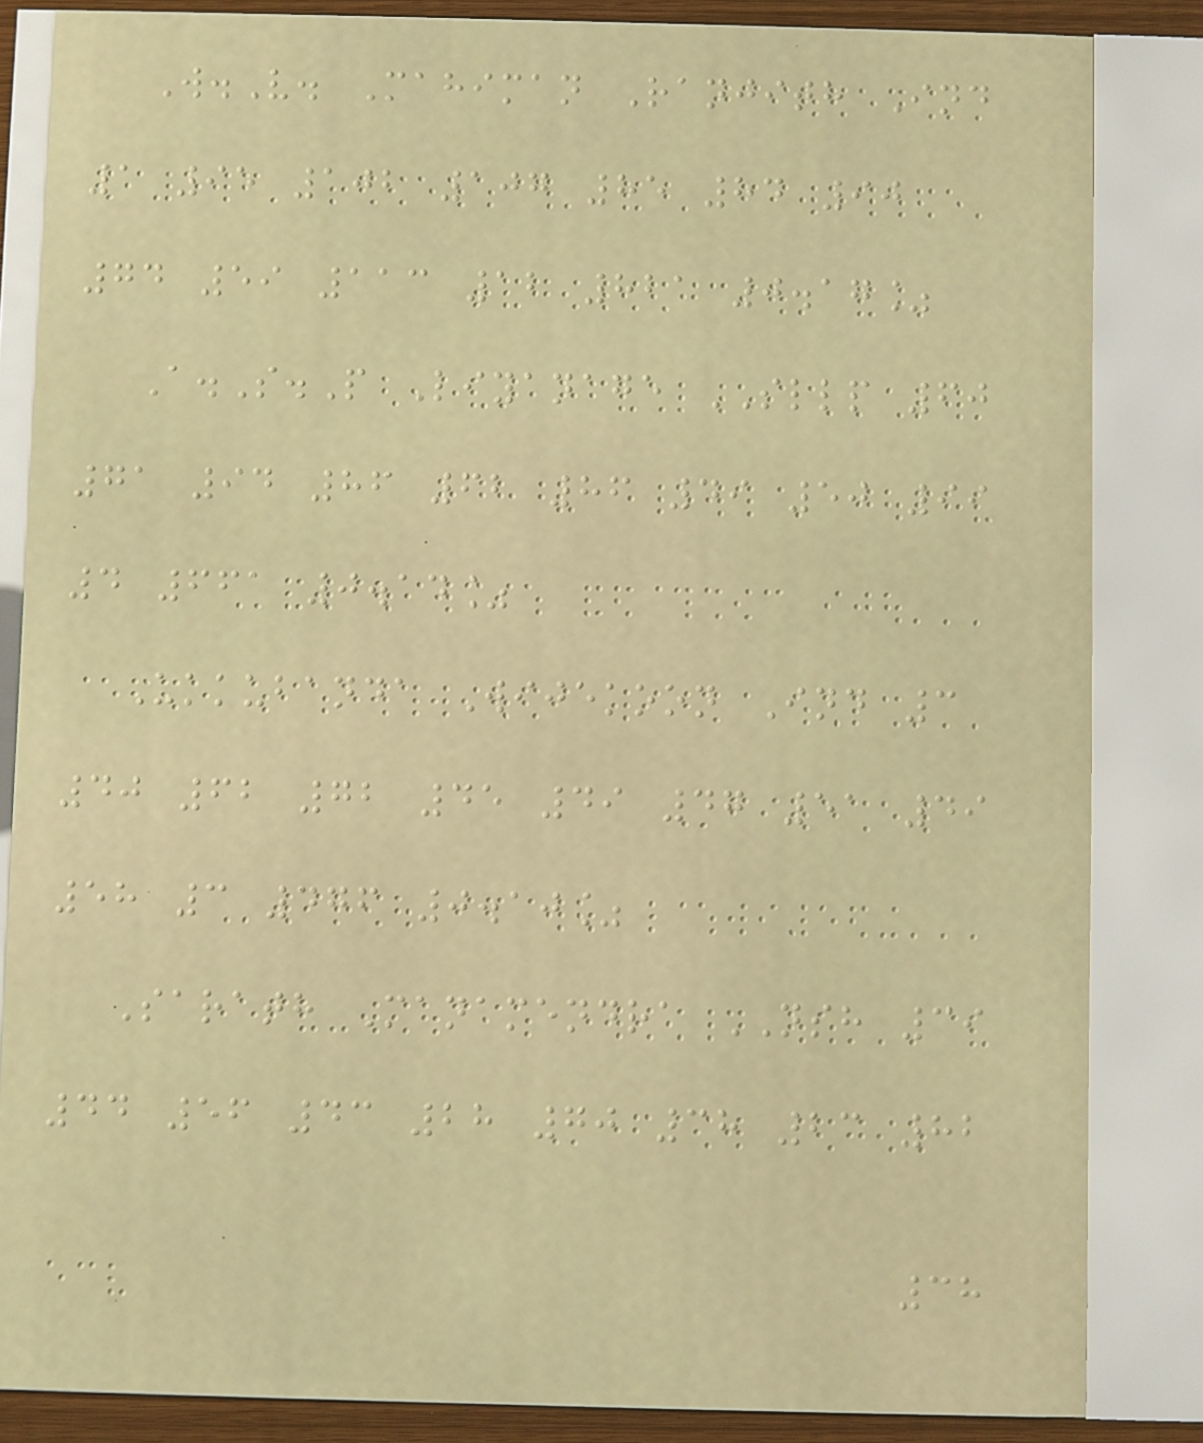W.V. Mahiman Ranjith Ind
1 95 102 107 85 84 90
74 59 113 12 821 0.17%
A.S.P Liyanage SLLP 60
71 94 86 62 86 49 50 99
4 661 0.14%
Ukkubanda Wijekoon Ind 3
40 62 72 45 49 47 51 49
58 3 476 0.10%
Sarath Manamendra NSH 39
44 56 43 28 70 38 23 82
38
